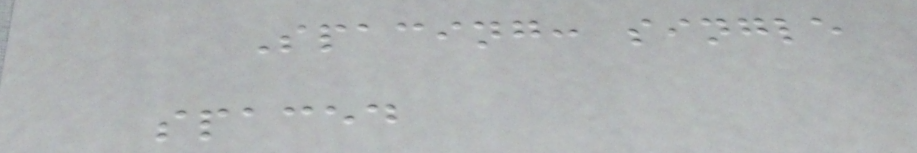Spacing: single
spaced
